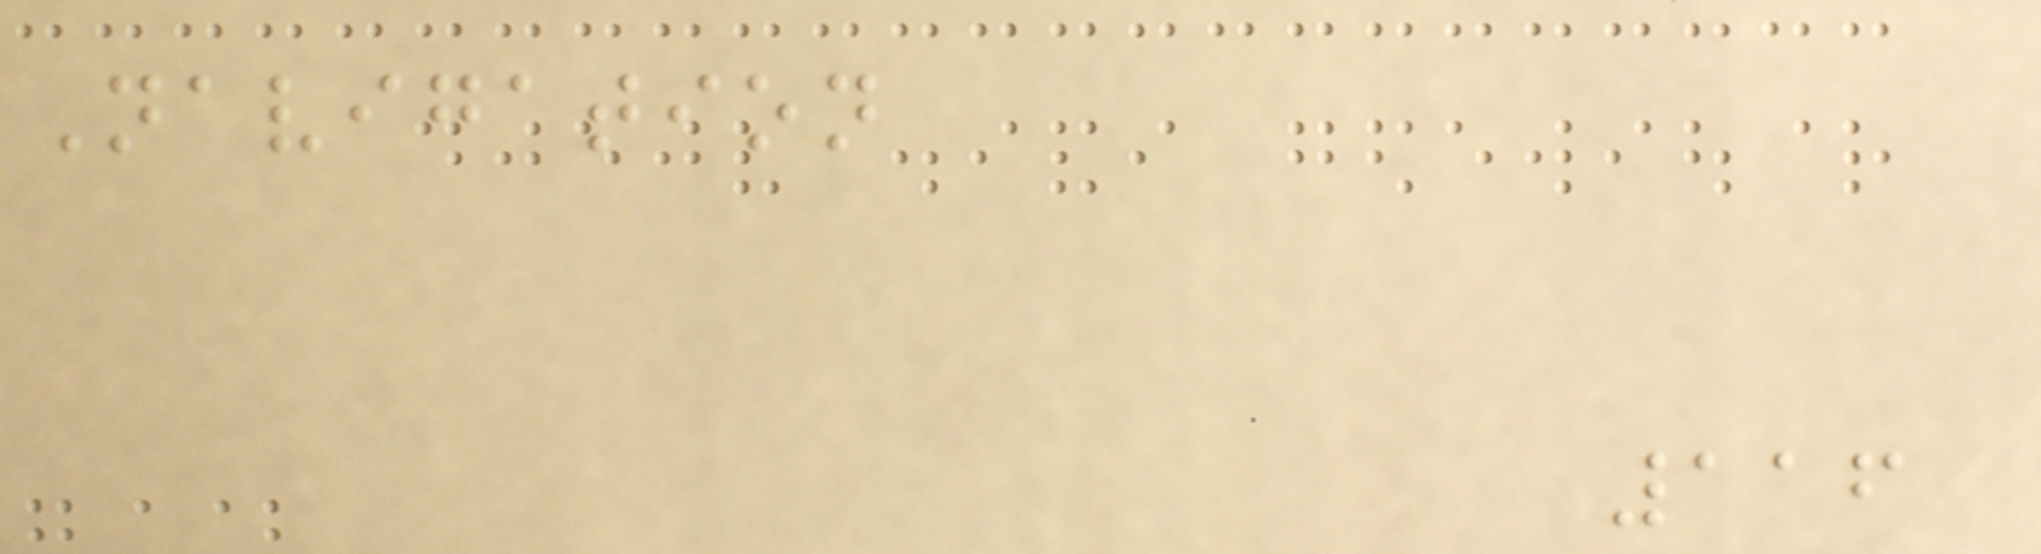Navigation
116
